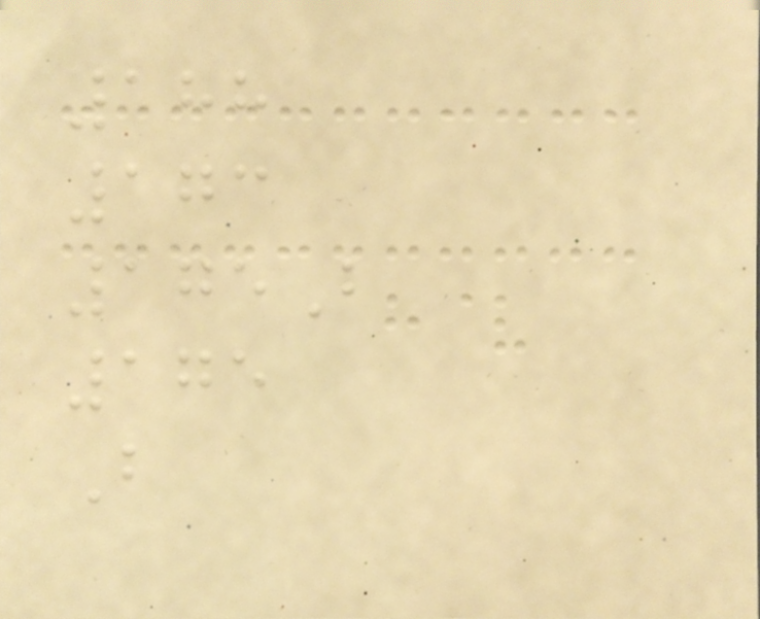188
173
175B
175
B
